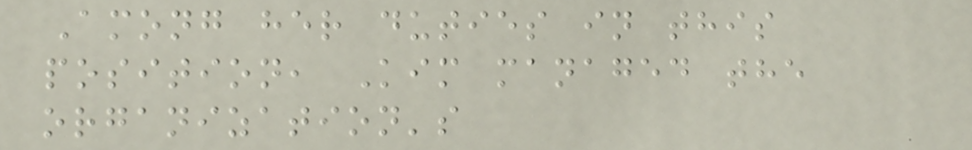Among her duties in this
position, Kim managed the
organization's
